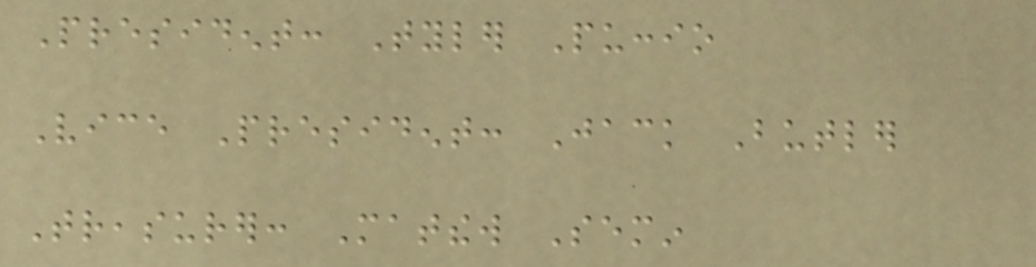President: Tyler Puccio
Vice President: Jack Butler
Treasurer: Matthew Semin
